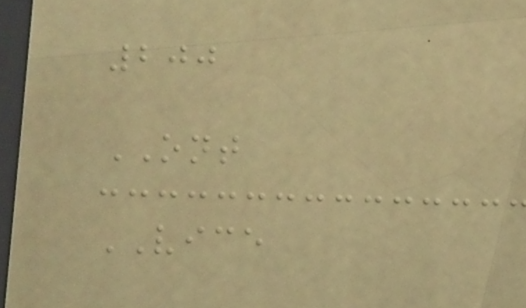200
ONT
VICE
